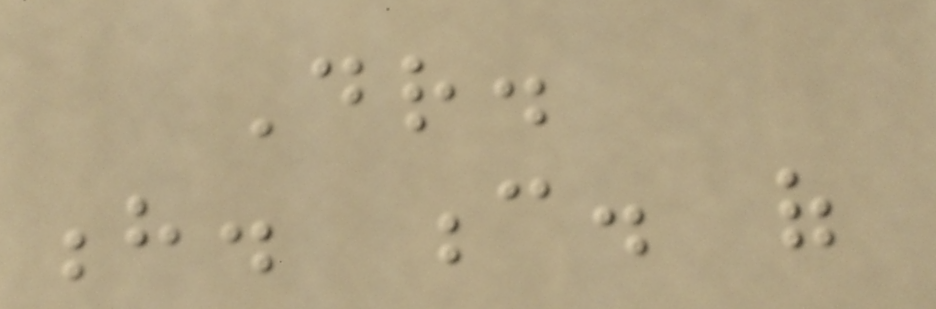Dr.
h. c. of
